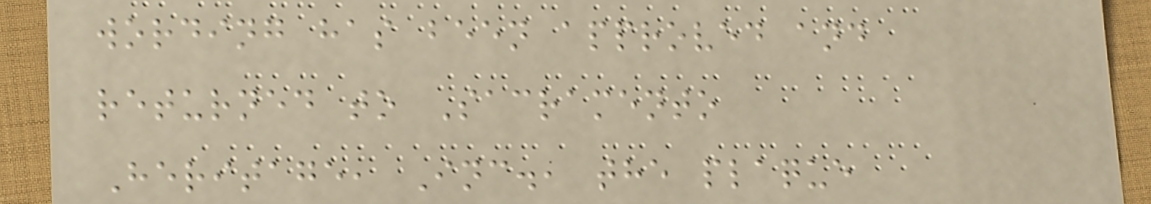wording has been approved and
returned to Sacramento
Heritage, Inc., the plaque
